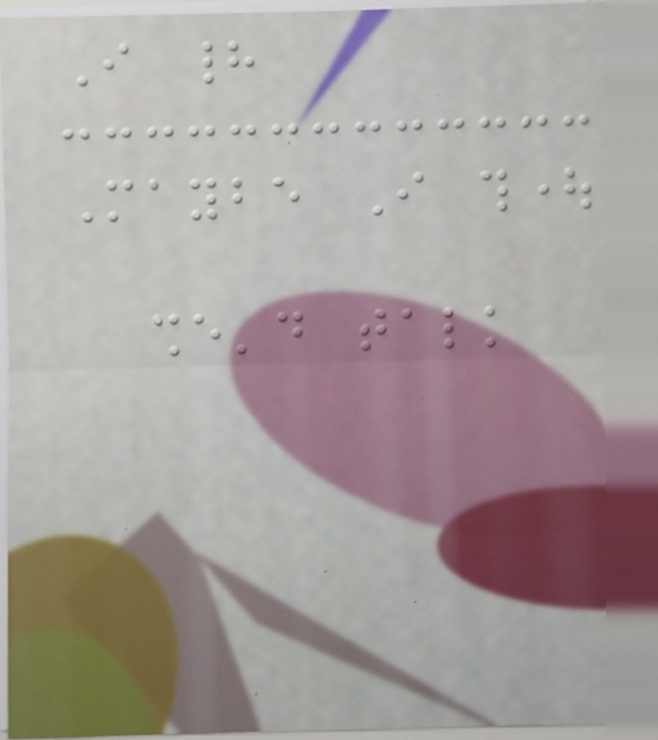I had
Maybe I thought
she'd talk
